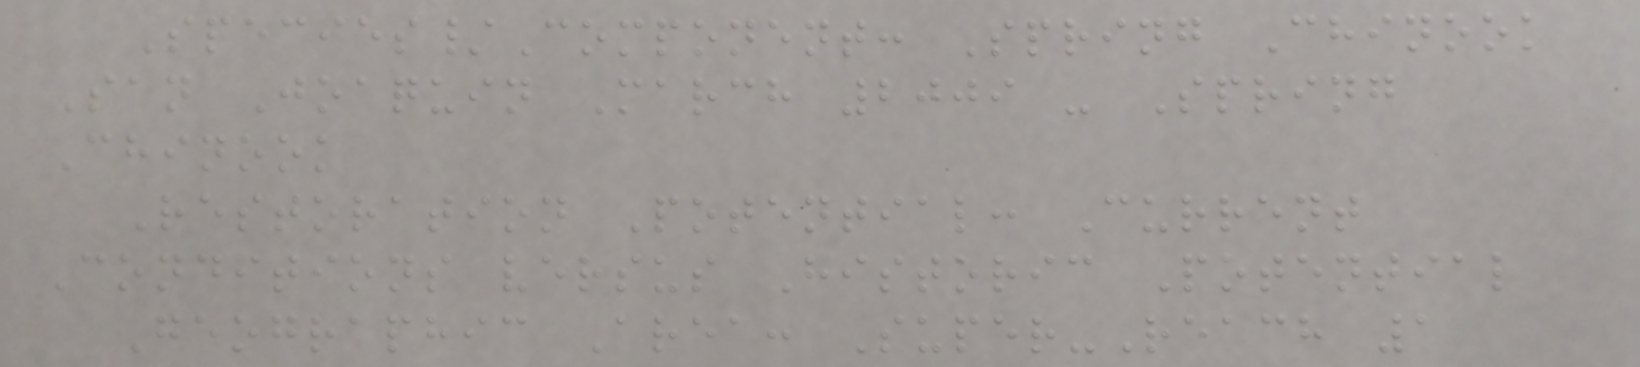Species/Component: Spring Chinook
San Joaquin March 2009 - Spring
Chinook
Restoration Potential: Current
Conditions versus Historic Potential
Geographic Area: Super-Reach 1
